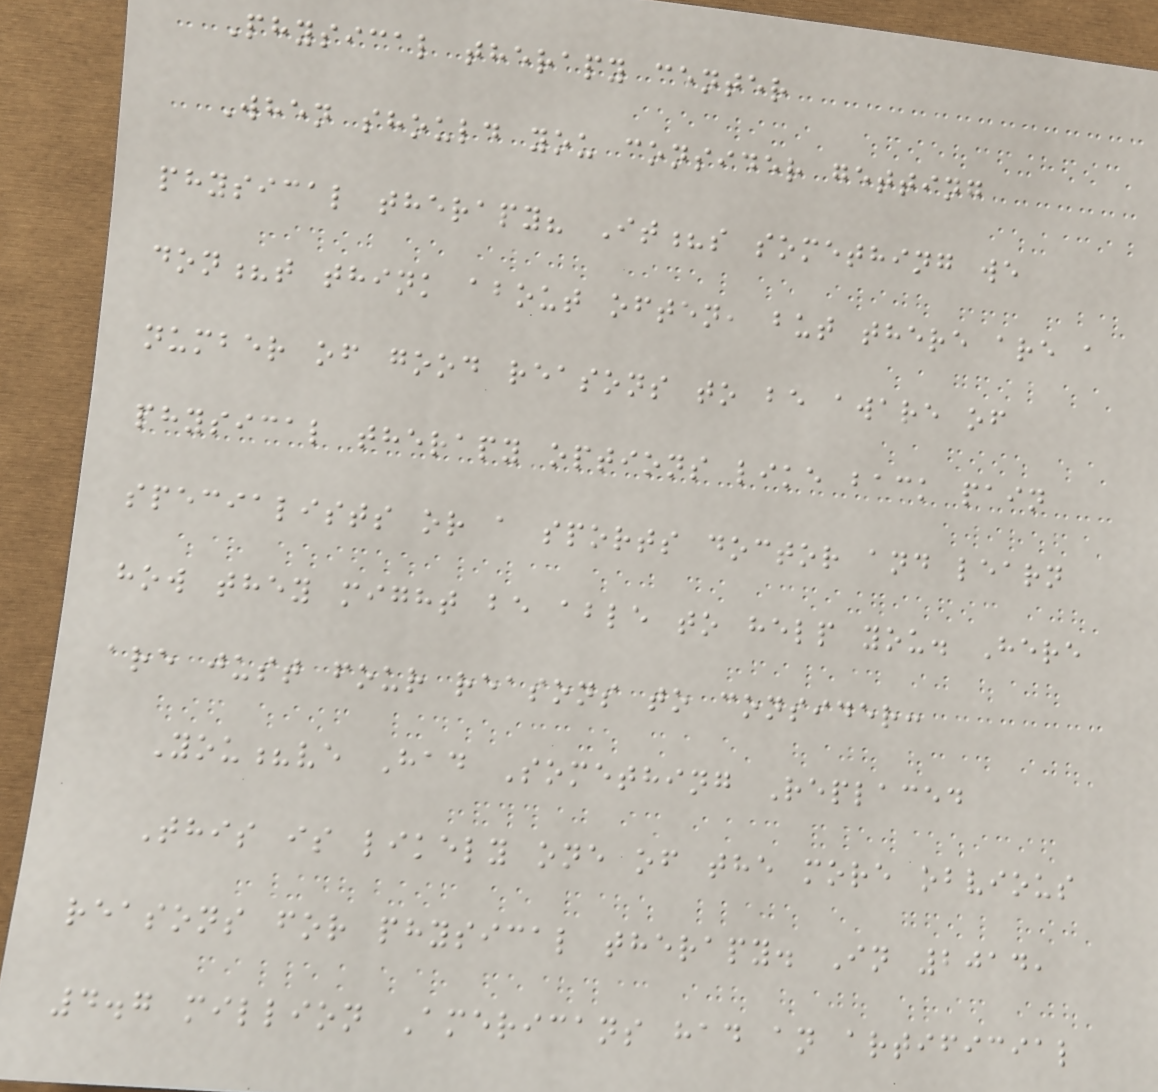Physical therapy center
When should you consider getting
physical therapy? It?s something we
don?t think about often, but there are a
number of good reasons to be aware of
physical therapy options like back pain
specialists or a sports doctor and learn
how they might be able to help you. Here
are just four reasons to consider:
You?ve Had Something Replaced
This is likely one of the more obvious
reasons for physical therapy. In 2014,
4.7 million Americans had an artificial
